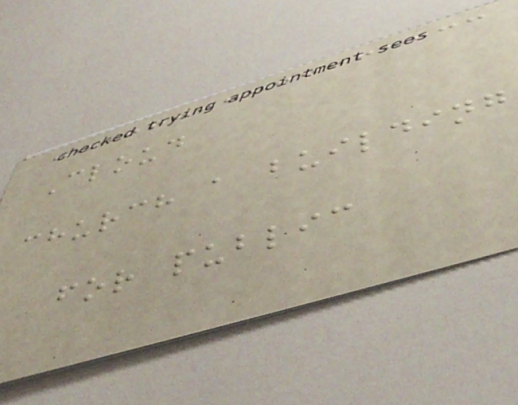Cloud
church a building
for public
